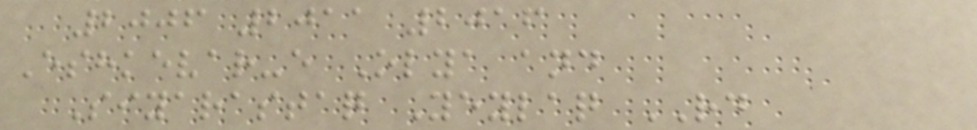2006 2011 2016
Eshkevar-e Olya and
Siyarastaq Yeylaq RD
